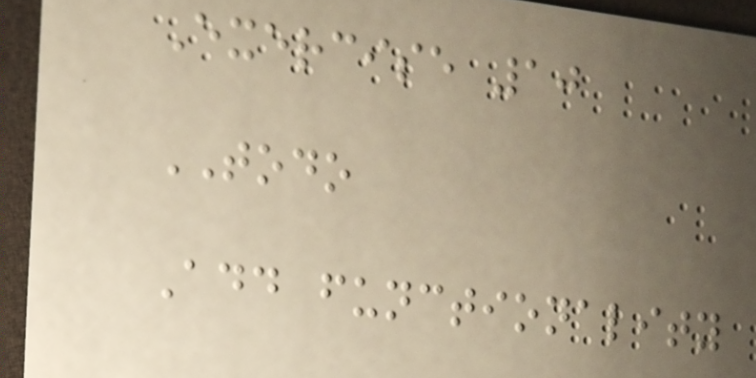Exercise 10
TODO
Add functionality
